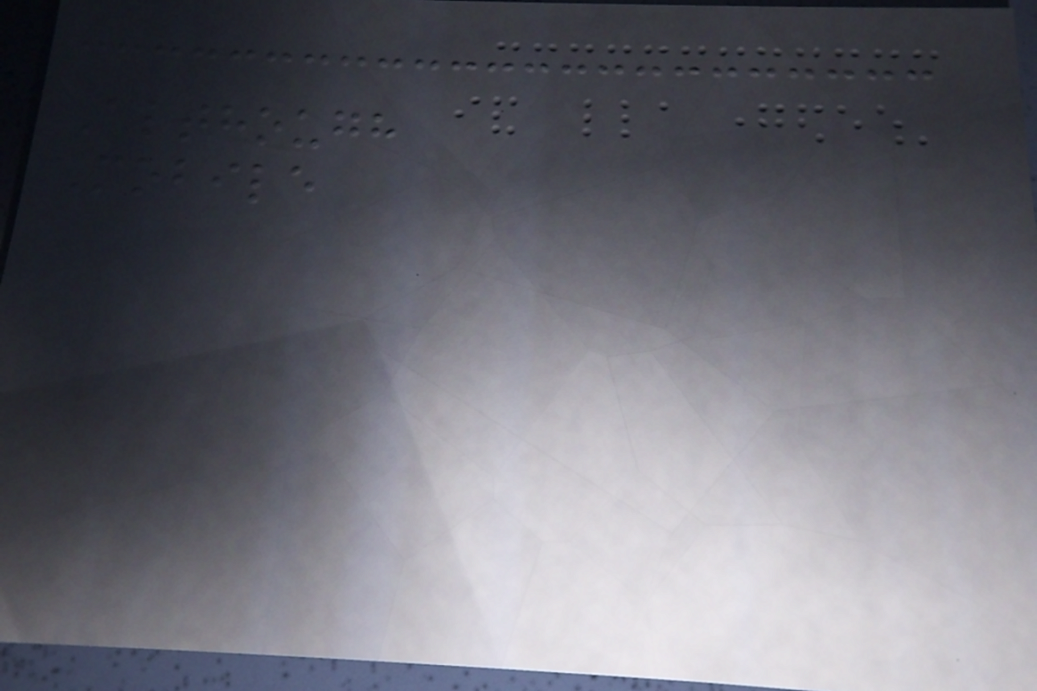Although
Mobile
